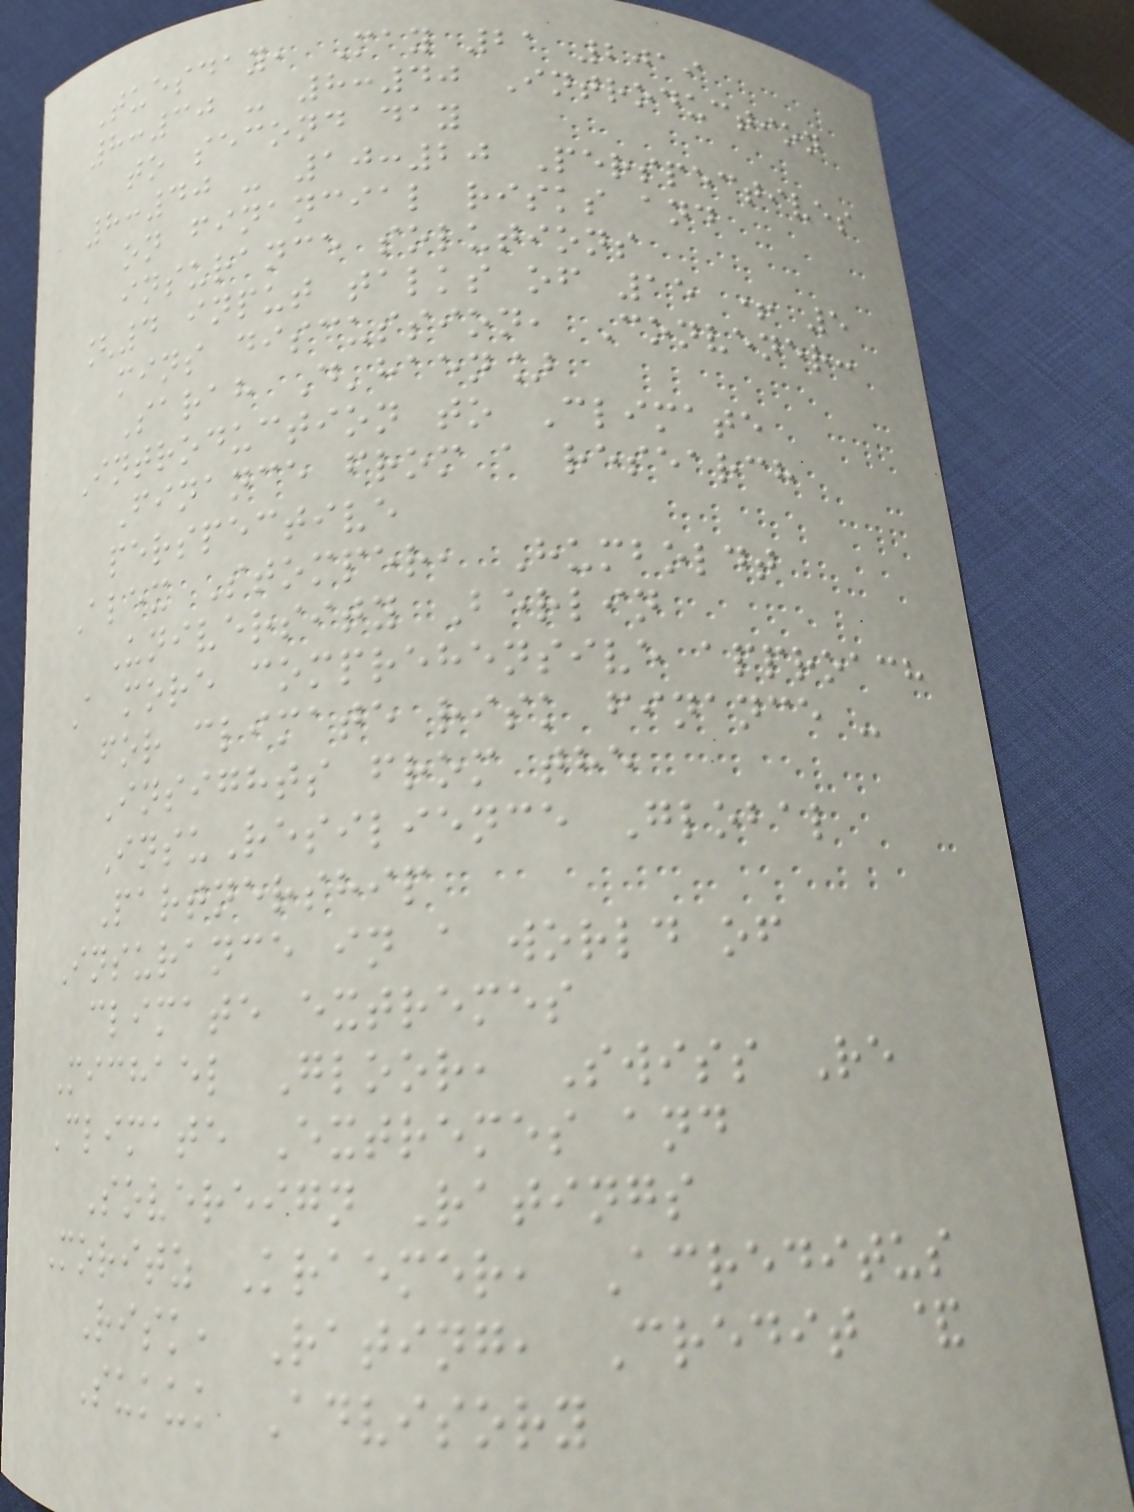Tuesday, May 21 2019
8:30 - 8:40 Introduction
to second day
8:40 - 10:20 Perspectives
on financial risks and
insurance solutions
[4 input talks of 15 + 5
mins discussion, Convener:
Sarah D'haen]
Introduction to Climate
Finance from a research
perspective
Alex Stomper, Humboldt
University Berlin
A more comprehensive approach
for climate risk finance -
Insights from the
InsuResilience Global
Partnership
Insurance in a world of
climate extremes
Michael Gloor, Swiss Re
Climate Extremes and
Sovereign Ratings
Moritz Kraemer, Acreditus
Risk, Rating, Credit &
Sukuk Advisory
